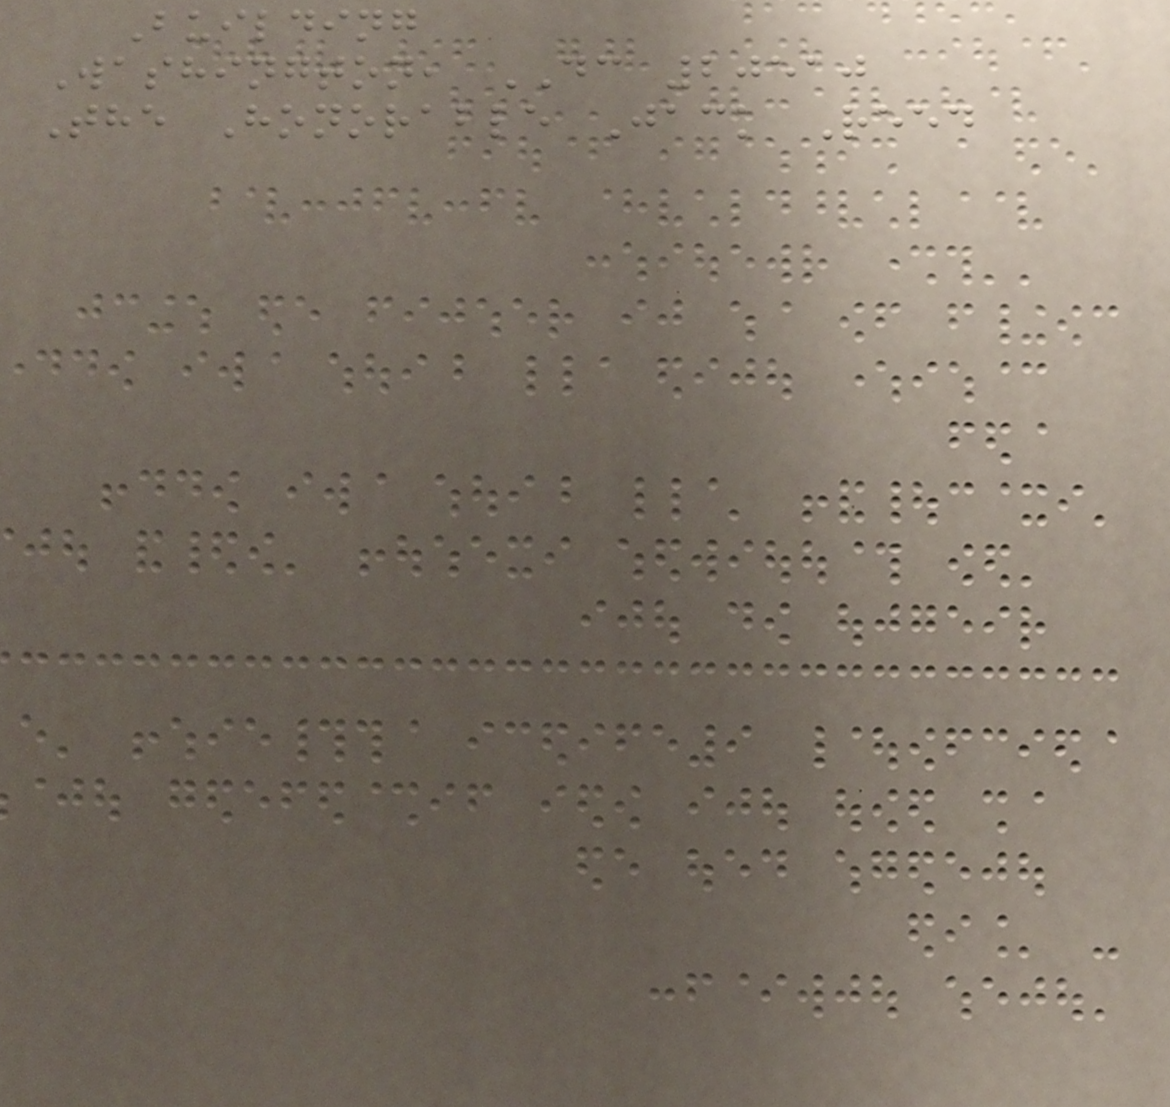Building
Washington, DC 20510
The Honorable Jack Reed
